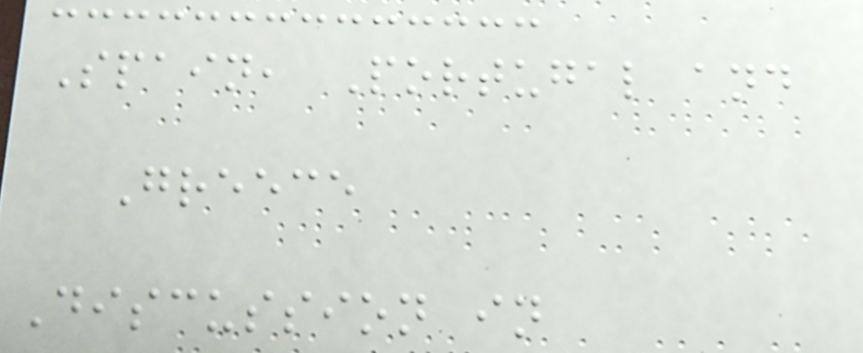Spain, Portugal and
Greece
Discussion in
